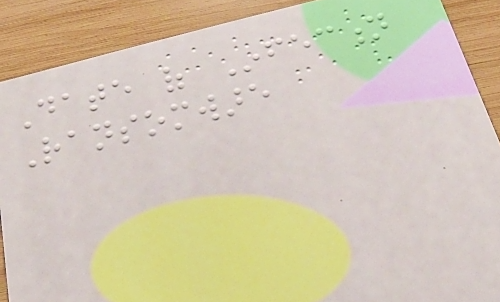Date of Infection
Ransomware
